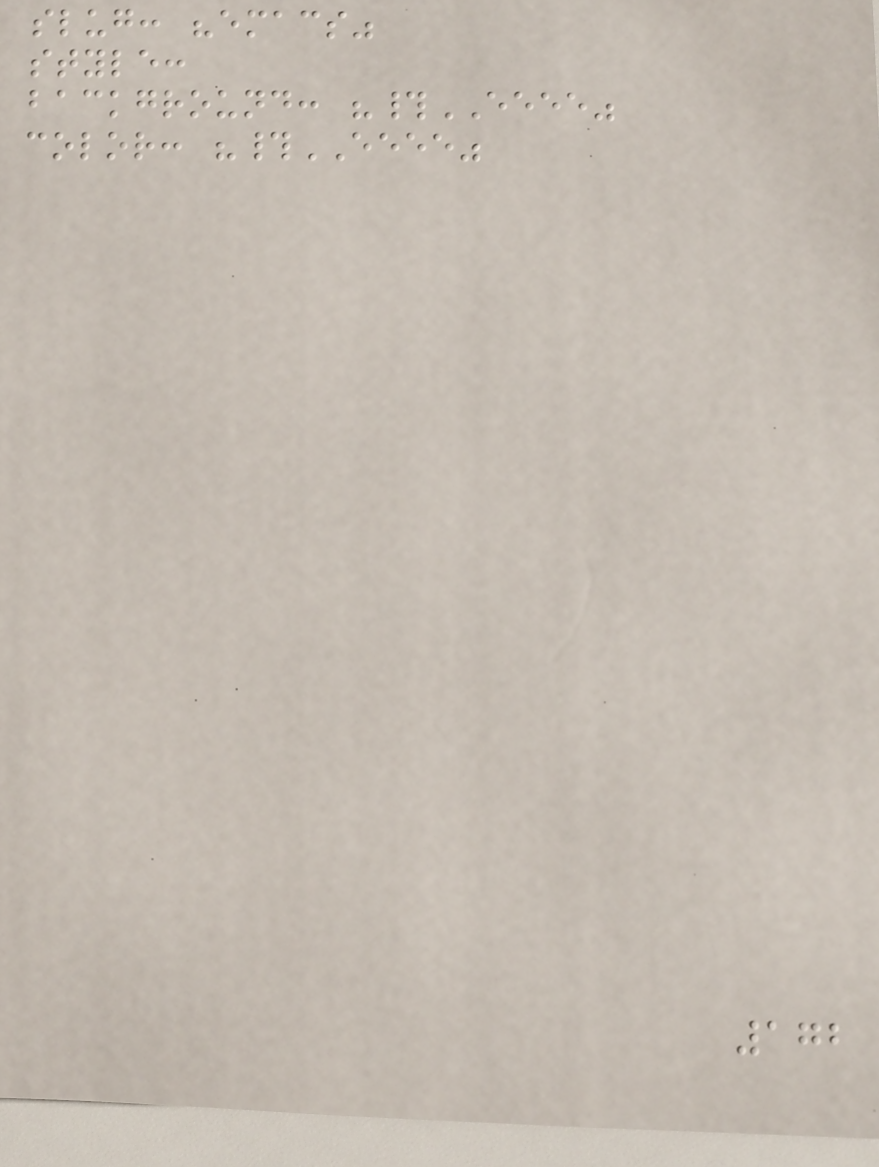slug: "emacs"
style:
background: "#EEEE"
color: "#EEEE"
172
